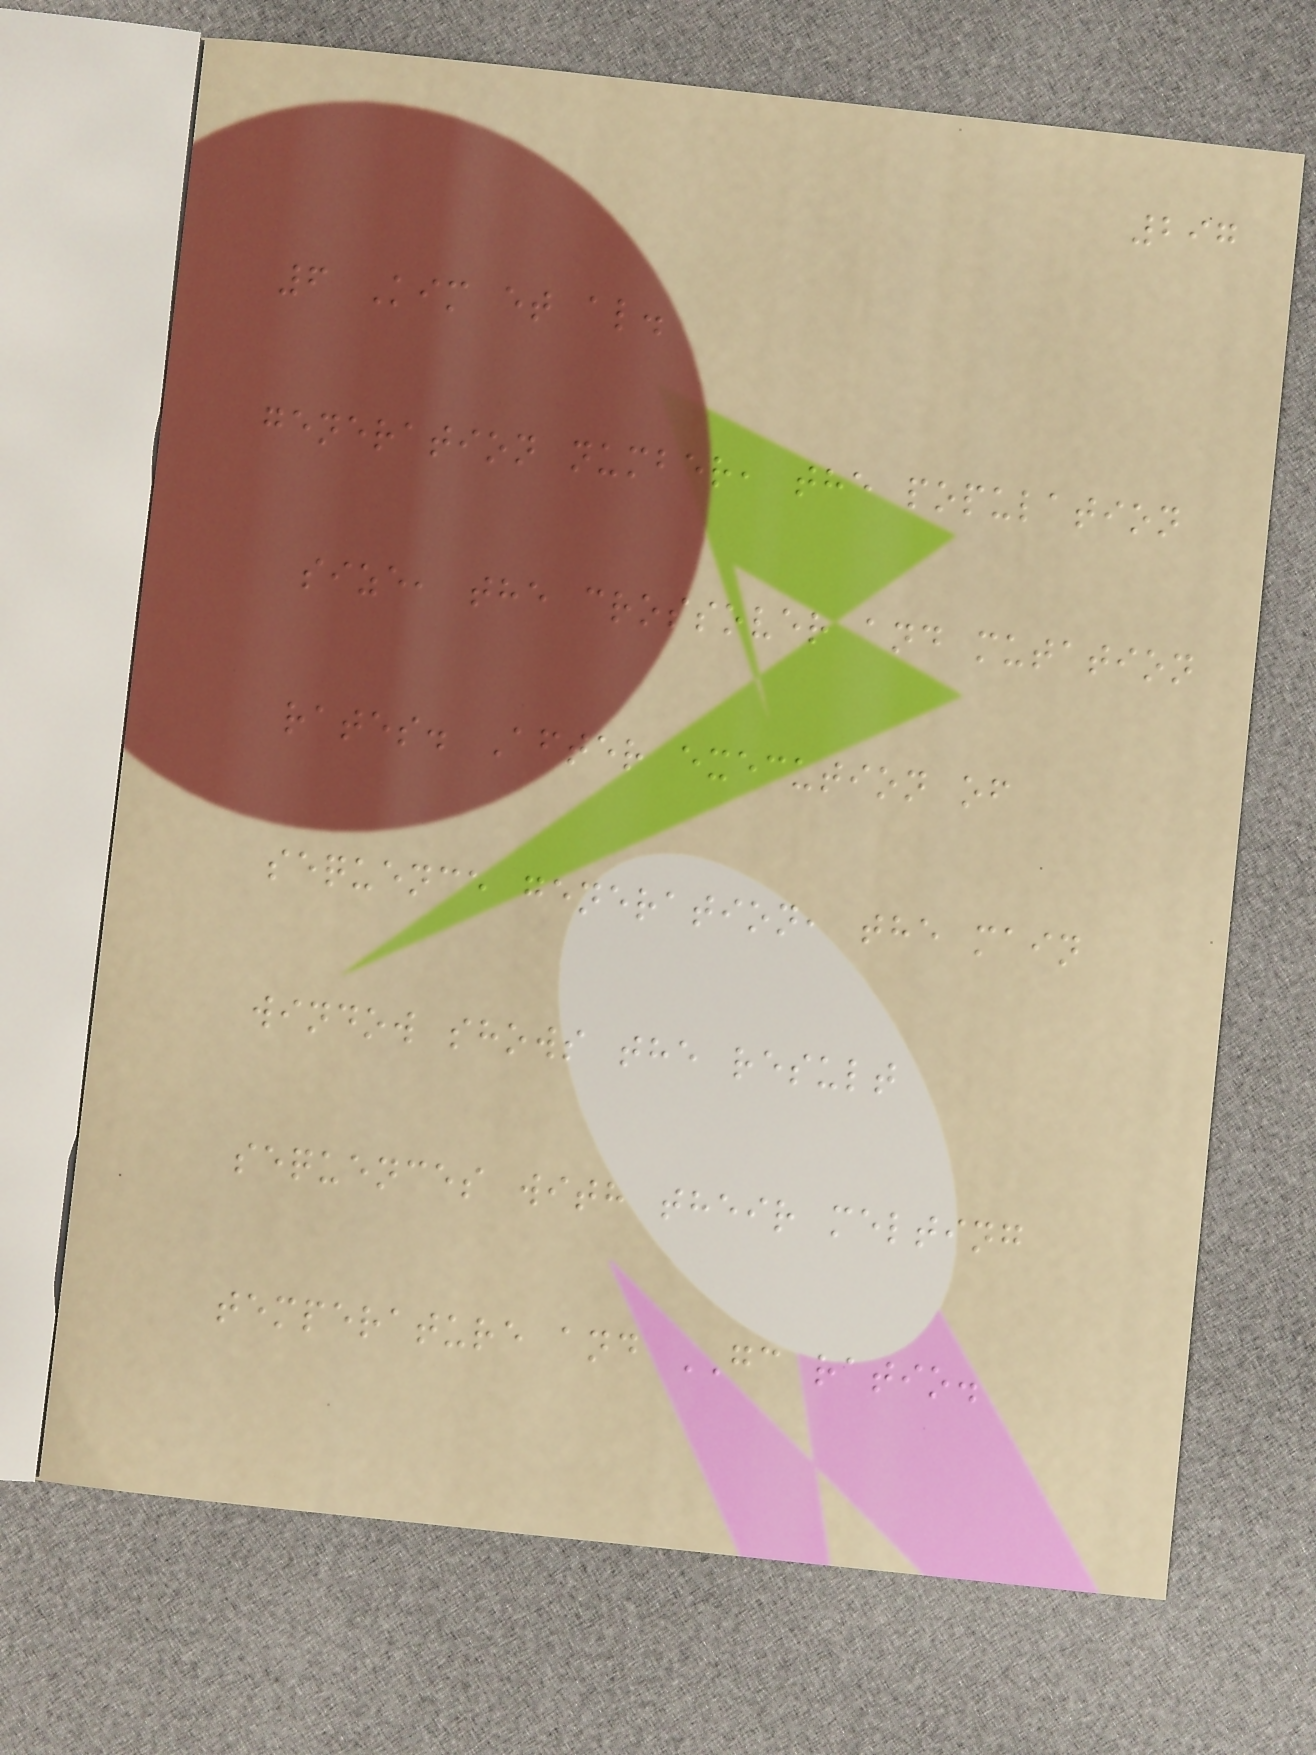297
6 Kim et al.
generation number, the population
size, the crossover and mutation
rates. After execution of
sequence generation, the main
window shows the result
sequences with their melting
temperature and GC ratio.
